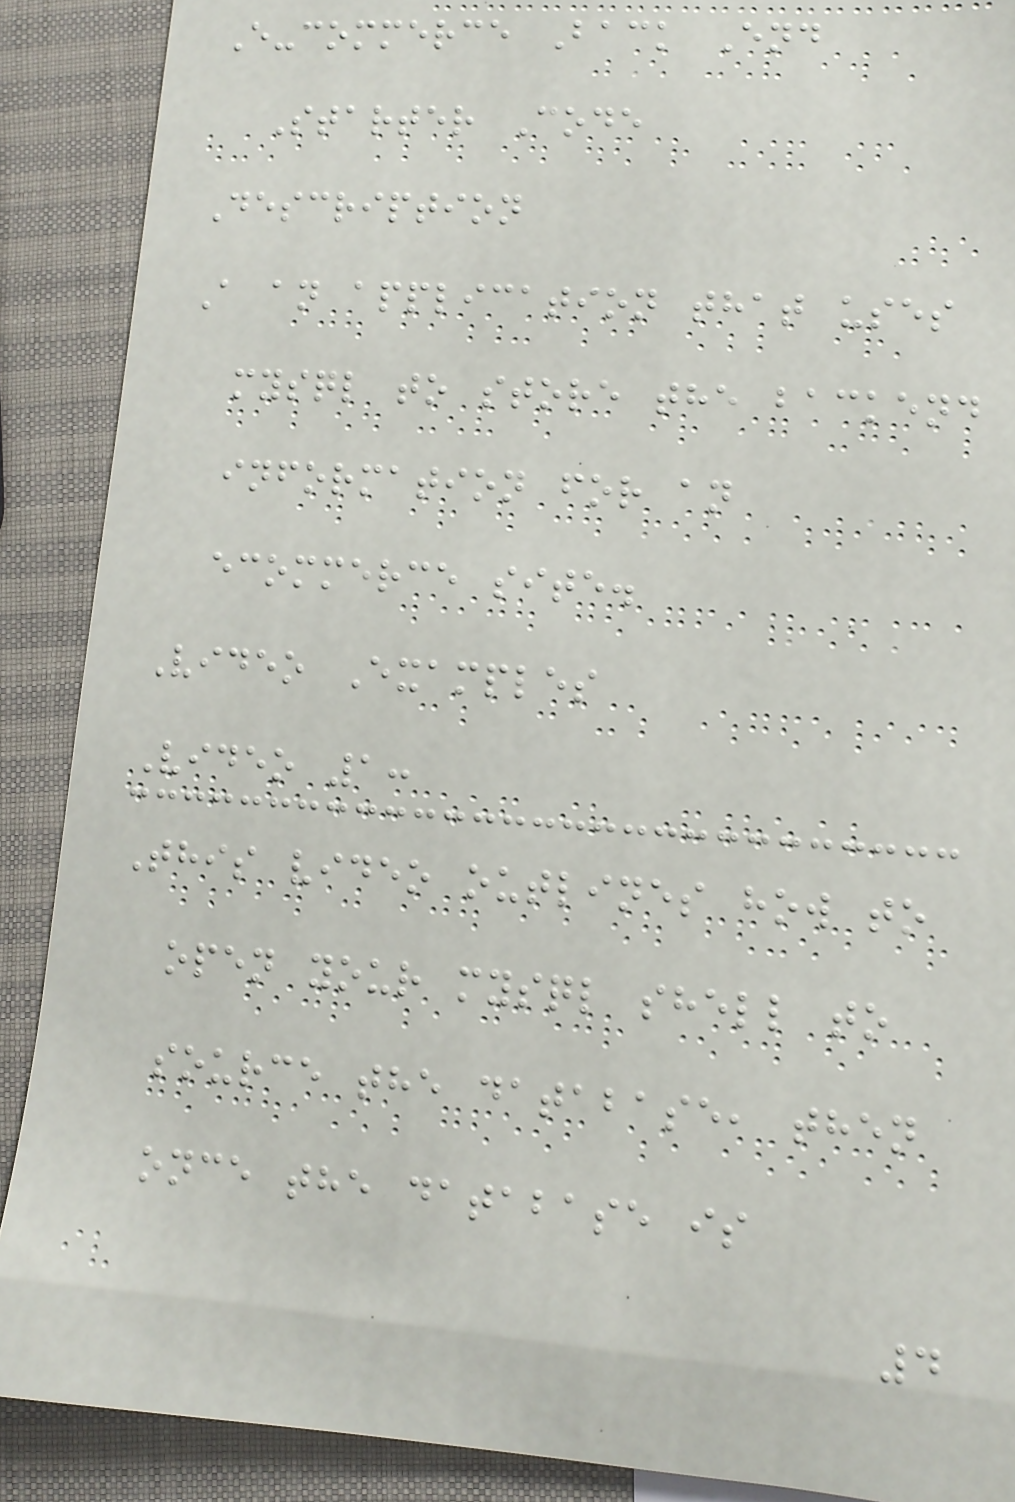E-commerce Back End
Starter Code
Description
A an application that uses
mysql to store the backend
information for an
ecommerce site.
Video Examples
Video 1:
This video outlines how to
open your mysql shell to
source the database, then
once the database is
4
